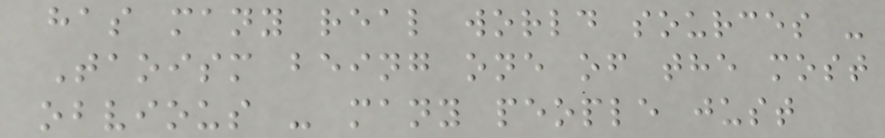has many real world sources -
Taoism being one of the most
obvious - many people just
